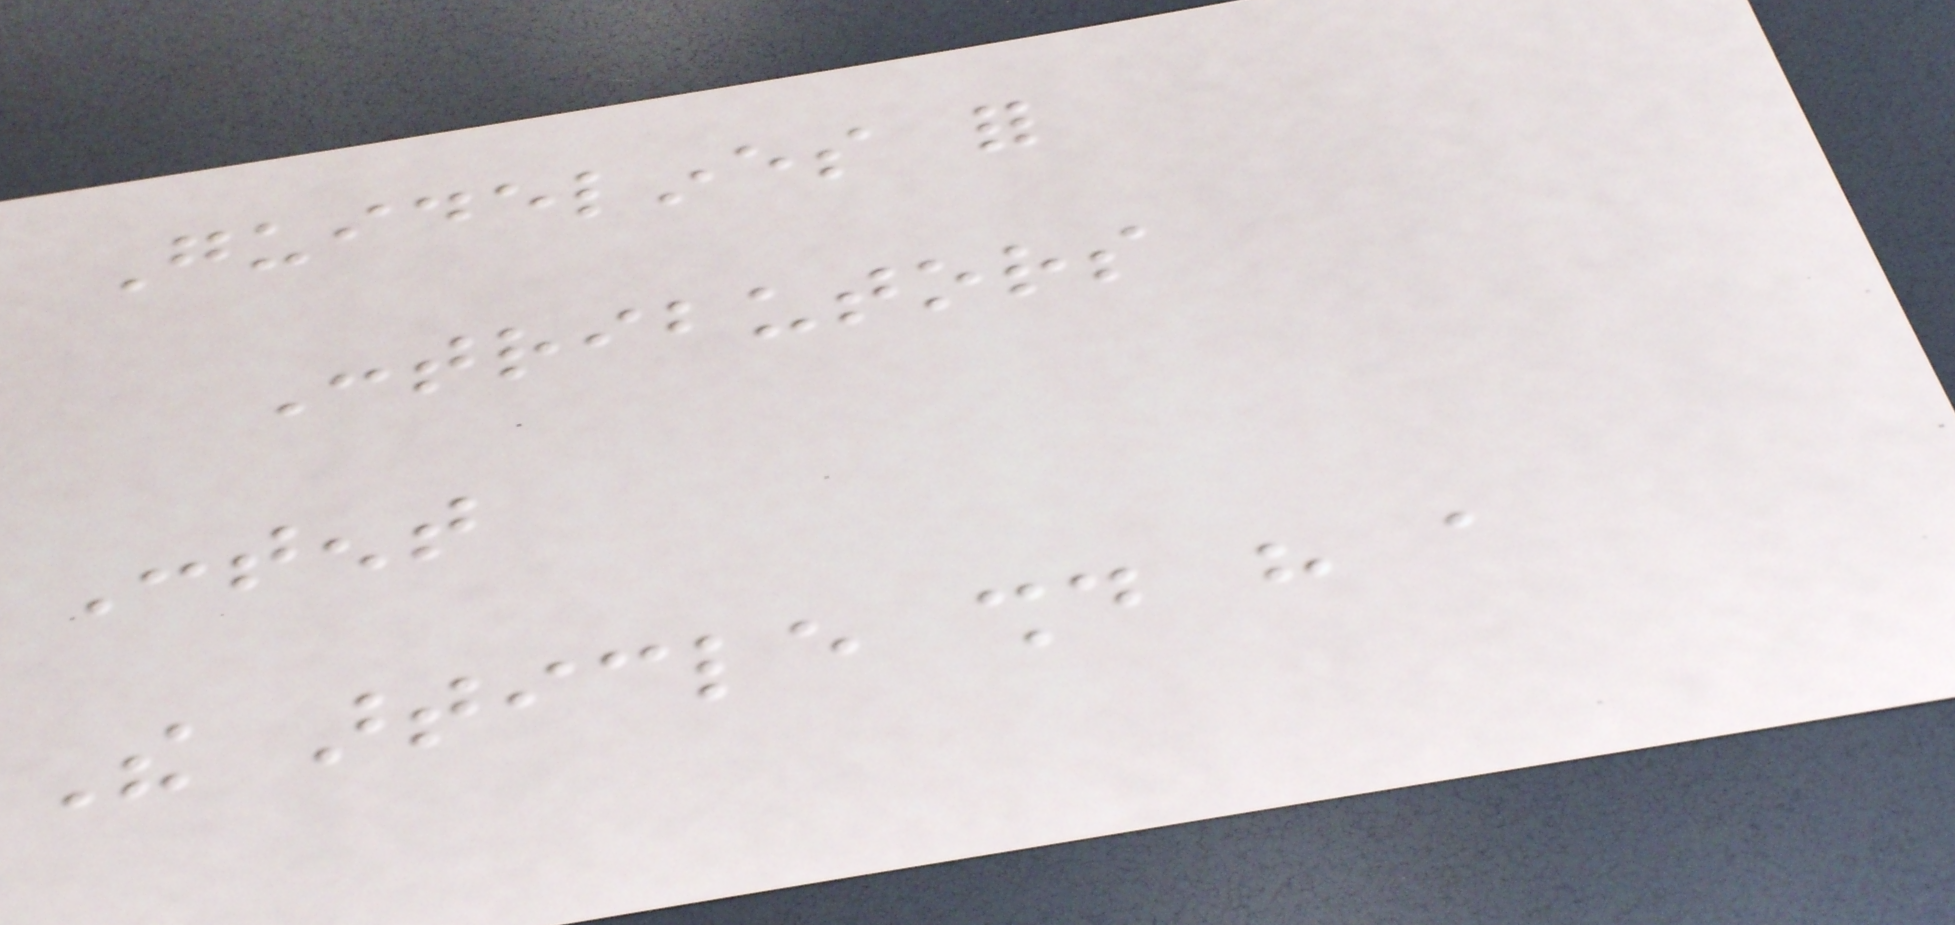Guidelines for
Contributors
Content
The article should have a
